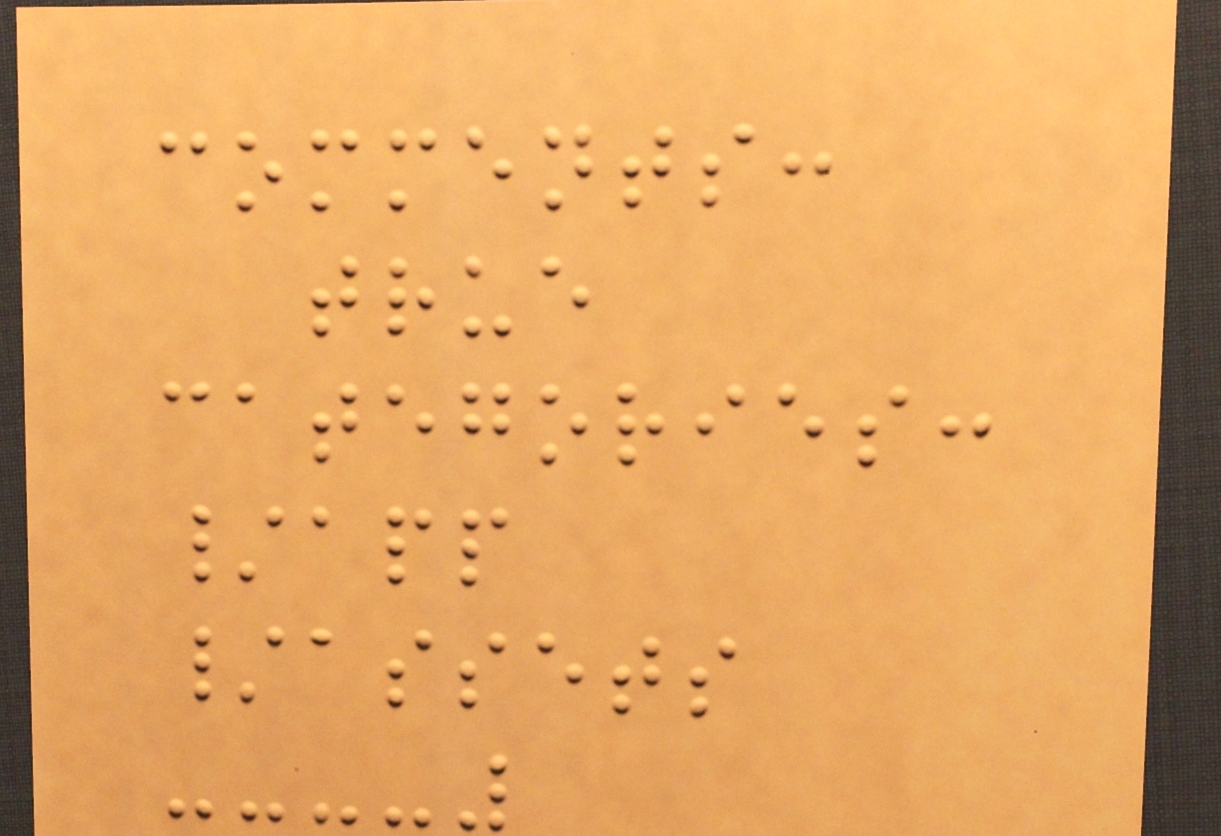comments:
true
categories:
/app
/assets
